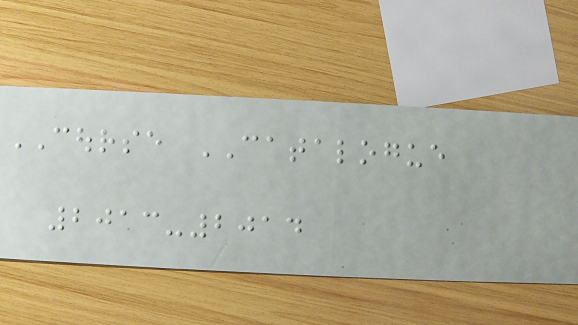COURSE CATALOGUE
2013-2014
